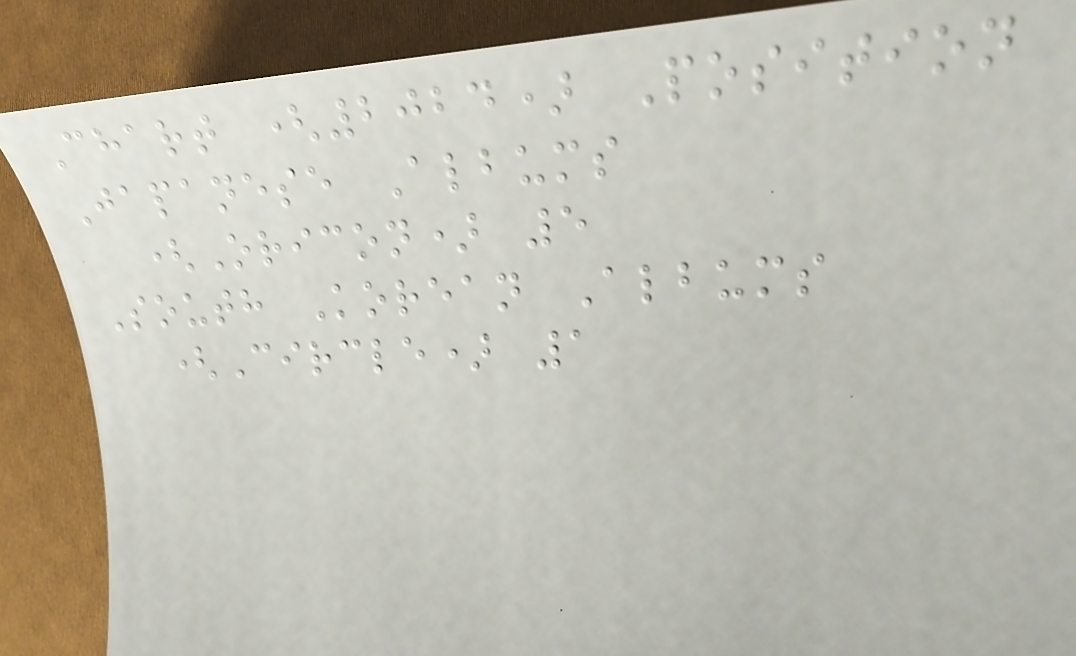Chart (2024) Position
Japanese Albums
(Oricon) 5
South Korean Albums
(Circle) 1
